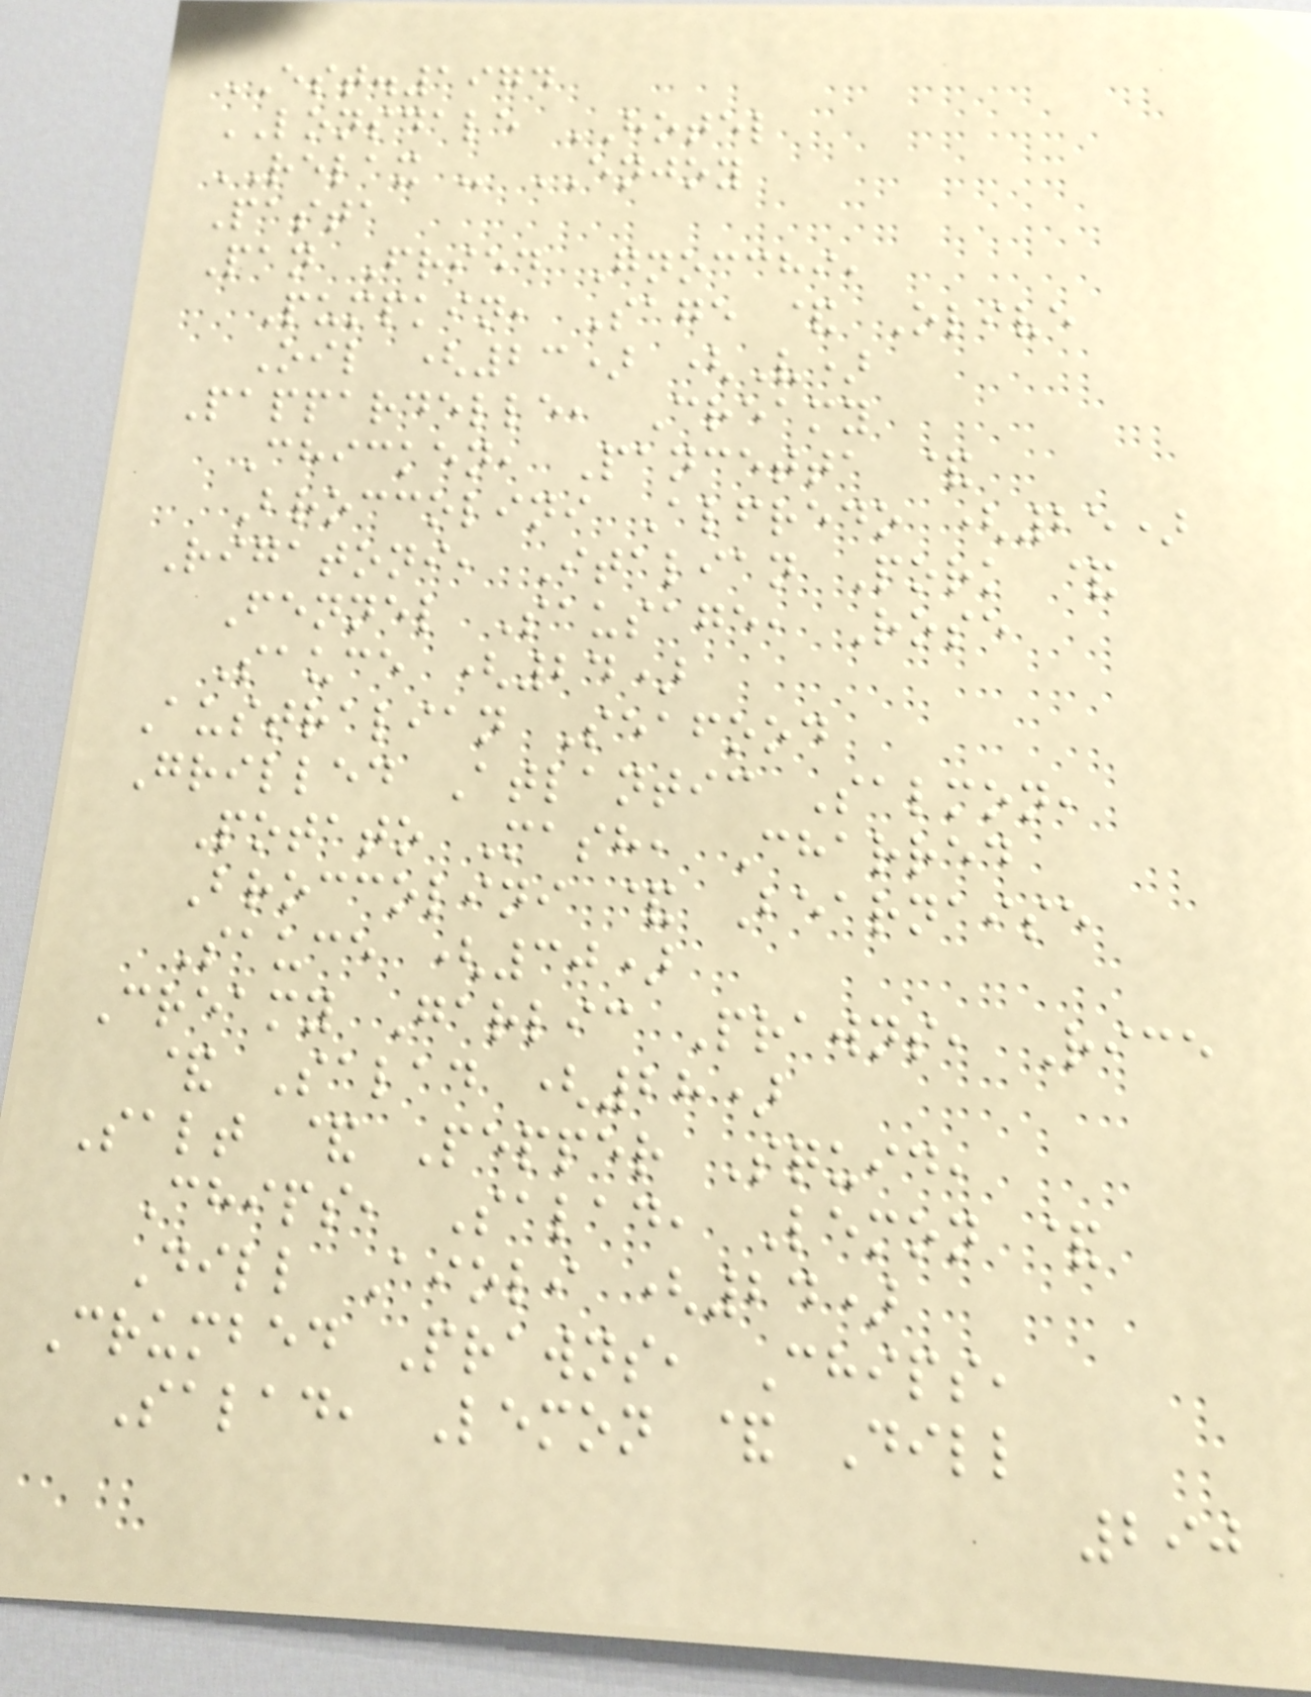EST.1974
LONSDALE HOTEL
RELAX - ENJOY
Pasta
Pan Fried Gnocchi,
Pumpkin, Sage & Olive
Oil (23) (V)
Pappardelle, Creamy
Chicken, Pancetta &
Broccolini Alfredo (25)
Rigatoni, Italian Pork &
Fennel Sausage, Rose
Sauce (24)
Australian Seafood
Grilled Atlantic Salmon,
Potato Mash, Charred
Broccolini & Bearnaise
Sauce (30)
Creamy Garlic Prawns, Rice
& Salad (28)
Salt & Pepper Squid,
Chips, Salad, Lemon &
Dill Aioli (24)
Crumbed Prawns, Chips,
Salad, Lemon & Dill
290
